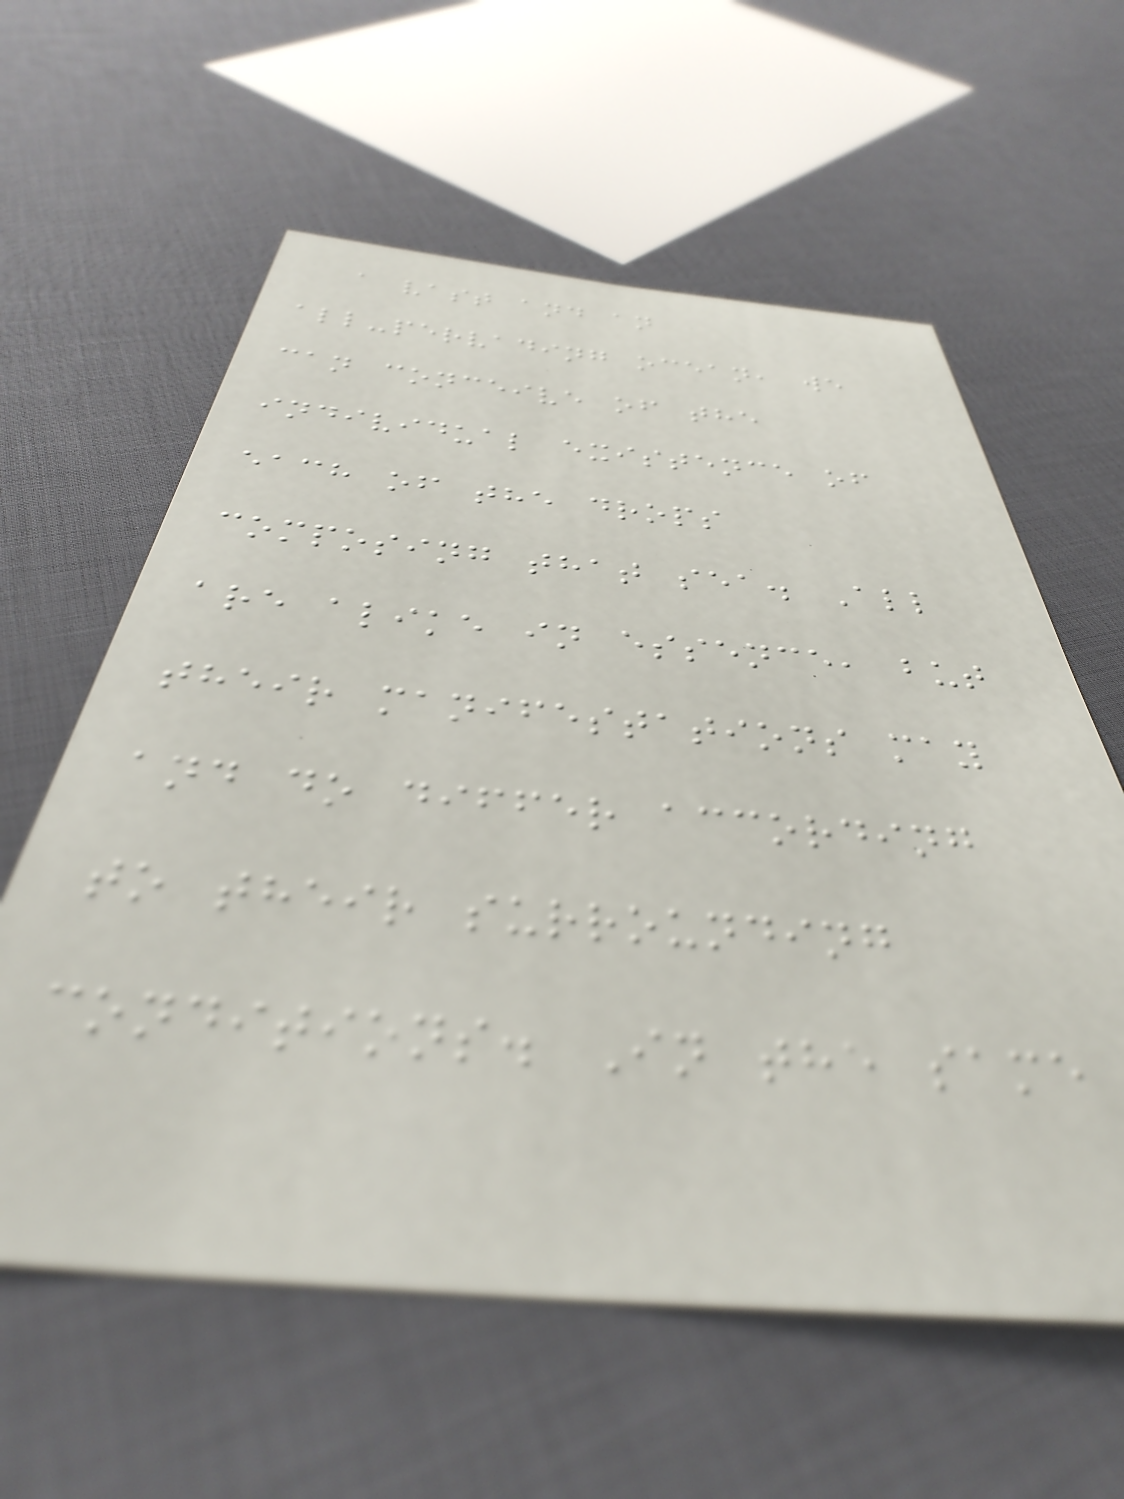a vast and an
all-pervading ocean, we
can conceive of the
individual existence of
each of the drops
composing that sea. All
are alike in essence, but
their manifestations may
and do differ according
to their surrounding
conditions. In the same
